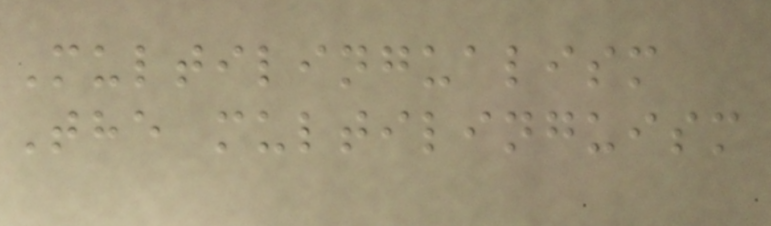Multilingualism
The multilinguism
